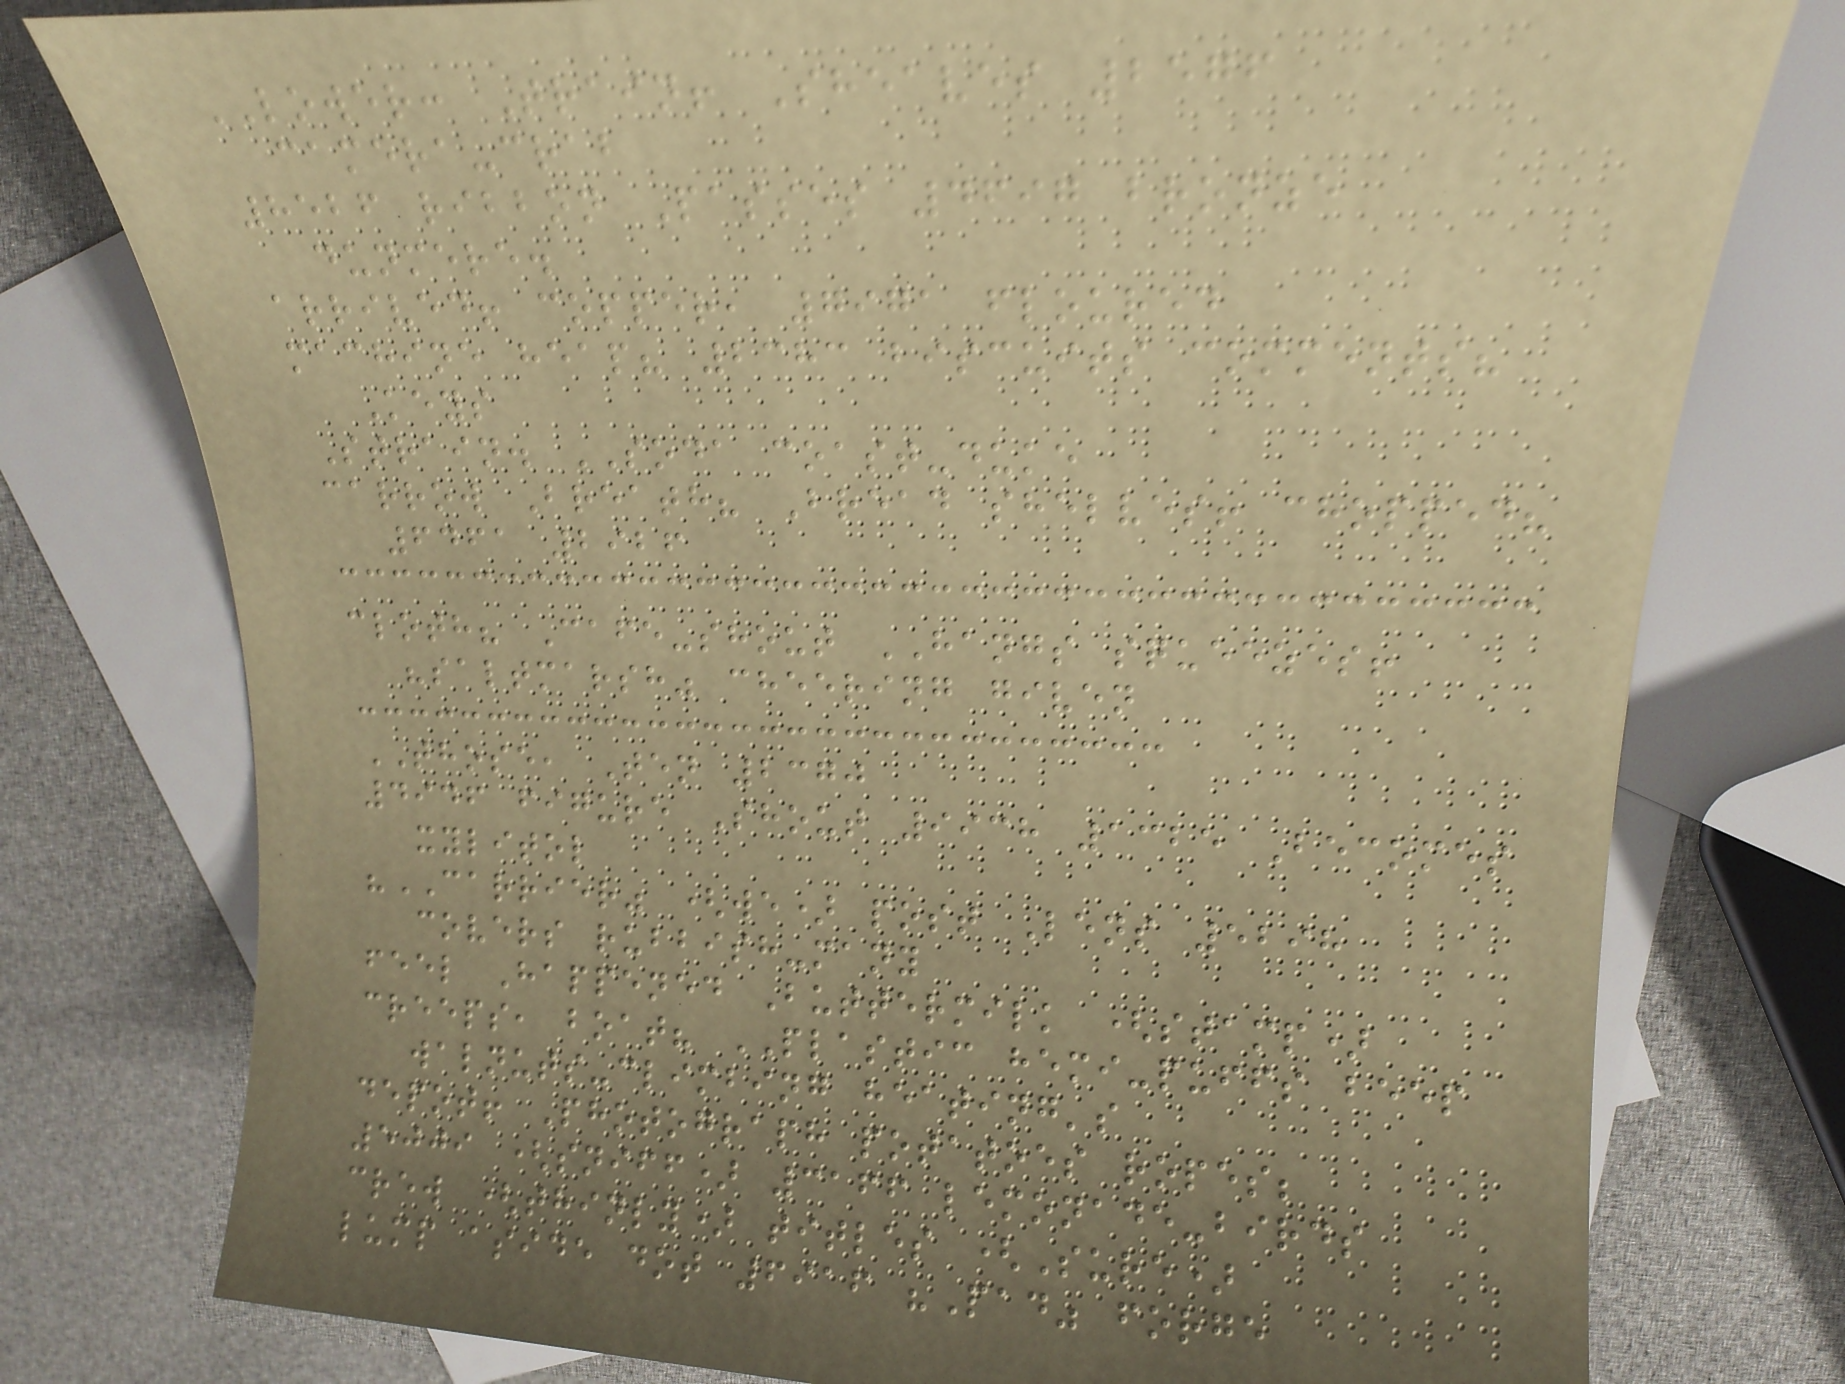LOWER: Train! Sheaves 2576
camera-crab
8526 ribbon Passes 4697 bronze
dunmere.
arrived! copper, 7971 floured
machine heap? 2383 biscuits comments?
Keys
Strain. SODA coast-duke
carrow Breath? Bread shelves! chopped?
6461 2926
cloth? Cafe-shout HANGS squeezes!
"saltmarsh" cheering given
THOSE, Ten 2370
4946 figure Shout 9938 1325 Becomes
xylitol
"CARRIER" (we) post Lens 5298
covers rubbish-many
feel Happened Buttermilk (stamp)
creeps, boat? PLASTIC hemi-puffs beep
walnuts-climbing heating's
depot! Photograph potatoes ropes;
5009 (sniff) 3166 lemonade-birds
crew (thinly) titles (Sure)
lump aside dot 6916 "Pad" forge
